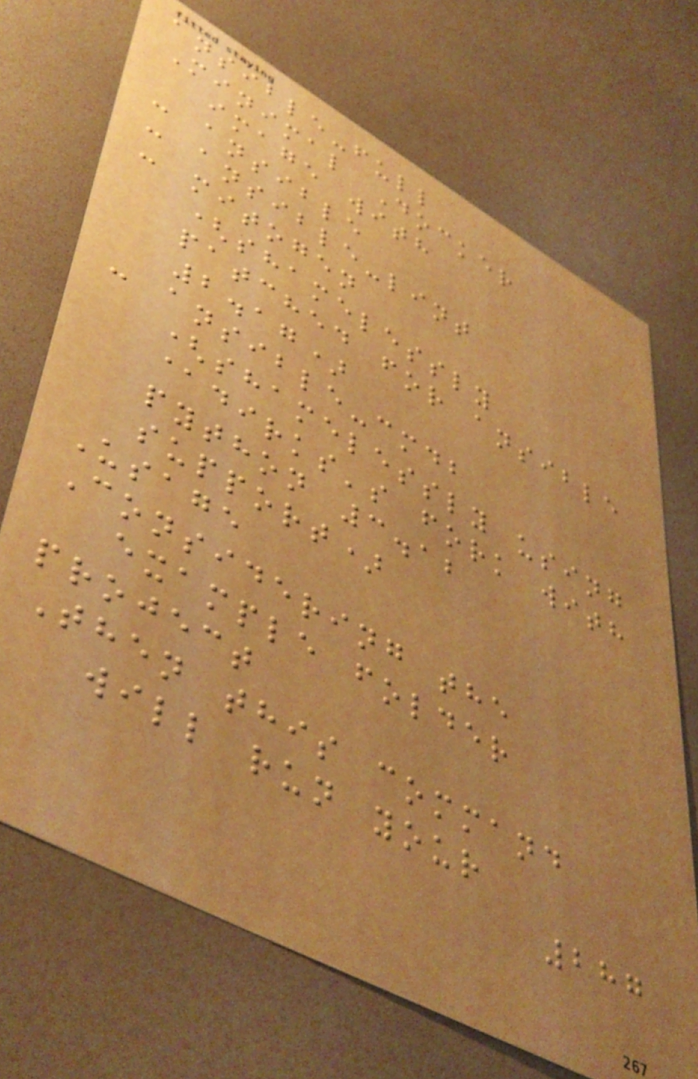ansible-full
Minimal Docker
image with
- ansible
- ansible-lint
- mitogen
(shamelessly
patched for ansible
2.17)
- ansible-cmdb
(shamelessly using
@dirks's fork with
python 3.12
support)
Usage
Considering the
example folder
project
Then this command
will run your
287
